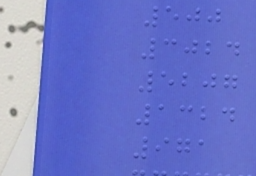500
3024
5207
1324
971
